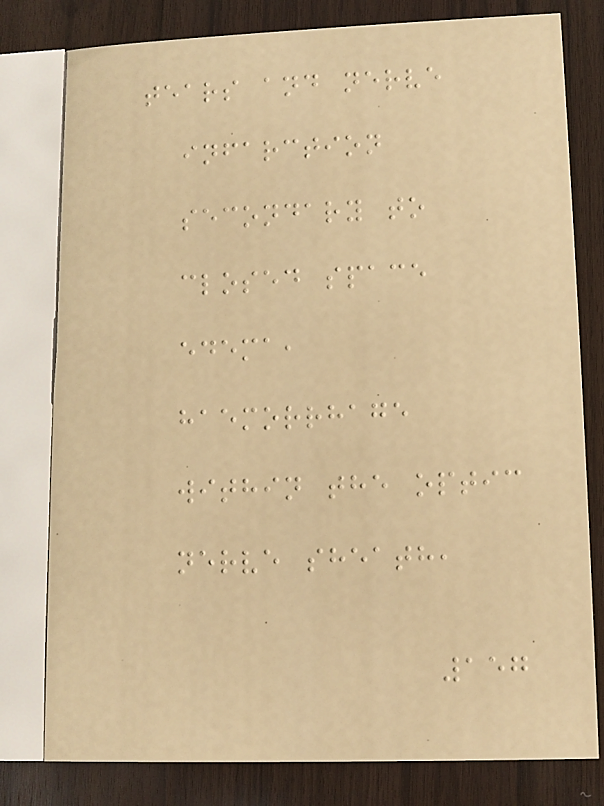tears and nerve
infarction
secondary to
closed space
edema,
haemorrhage
within the optic
nerve sheath,
157
